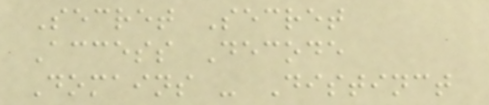Secret Secret
Access Decode
Domains - Distinct
